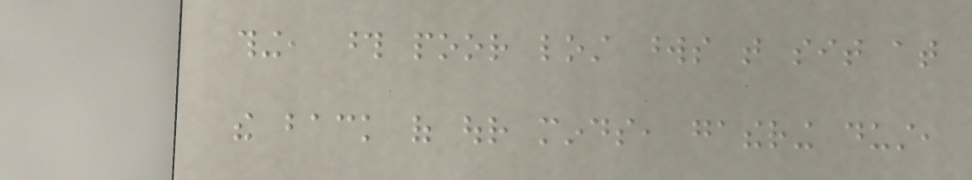thing, those poor lost words that sit at
the back of our minds, gathering dust,
